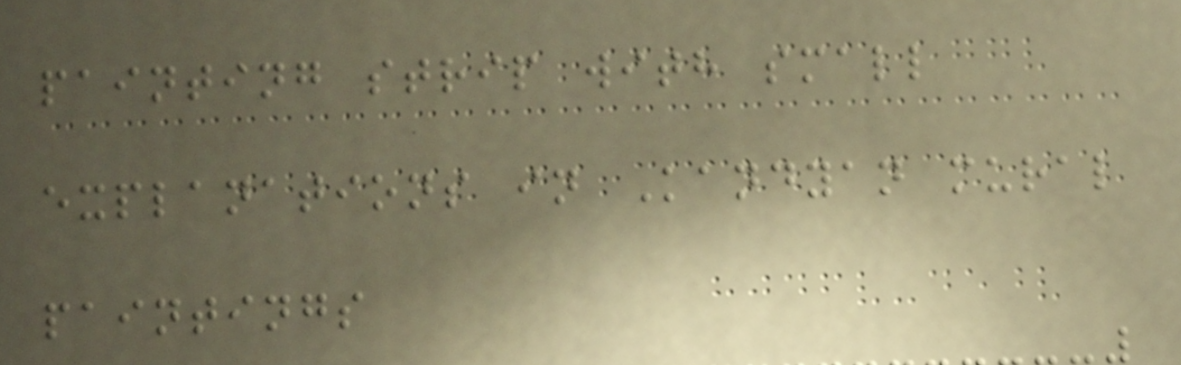painting strip with small
explanations in Kandyan mural
paintings
